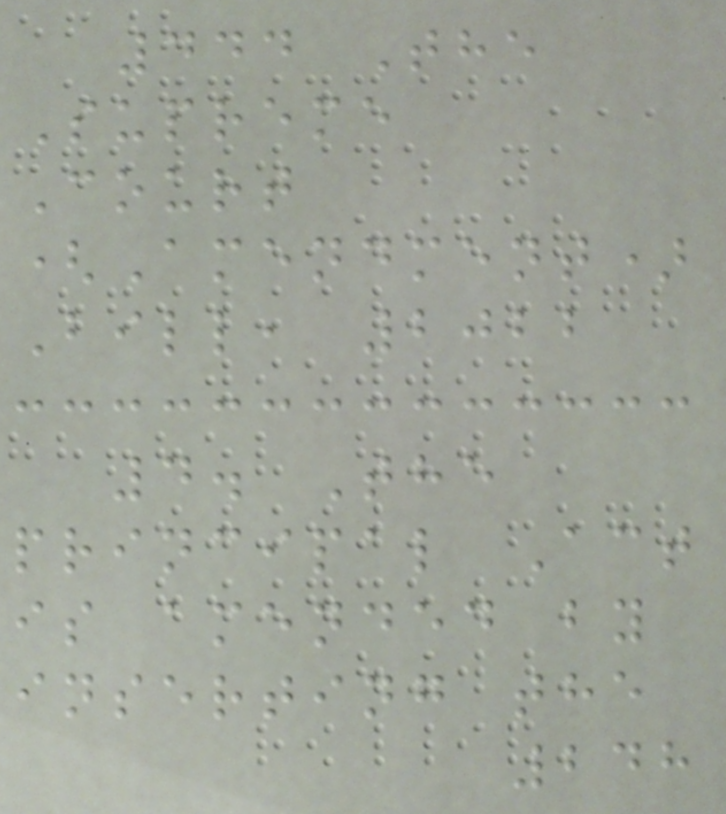444 The
Supreme
Court
(Amendment)
Bill, 2022
4. The
principal Act
is amended by
inserting the
248
